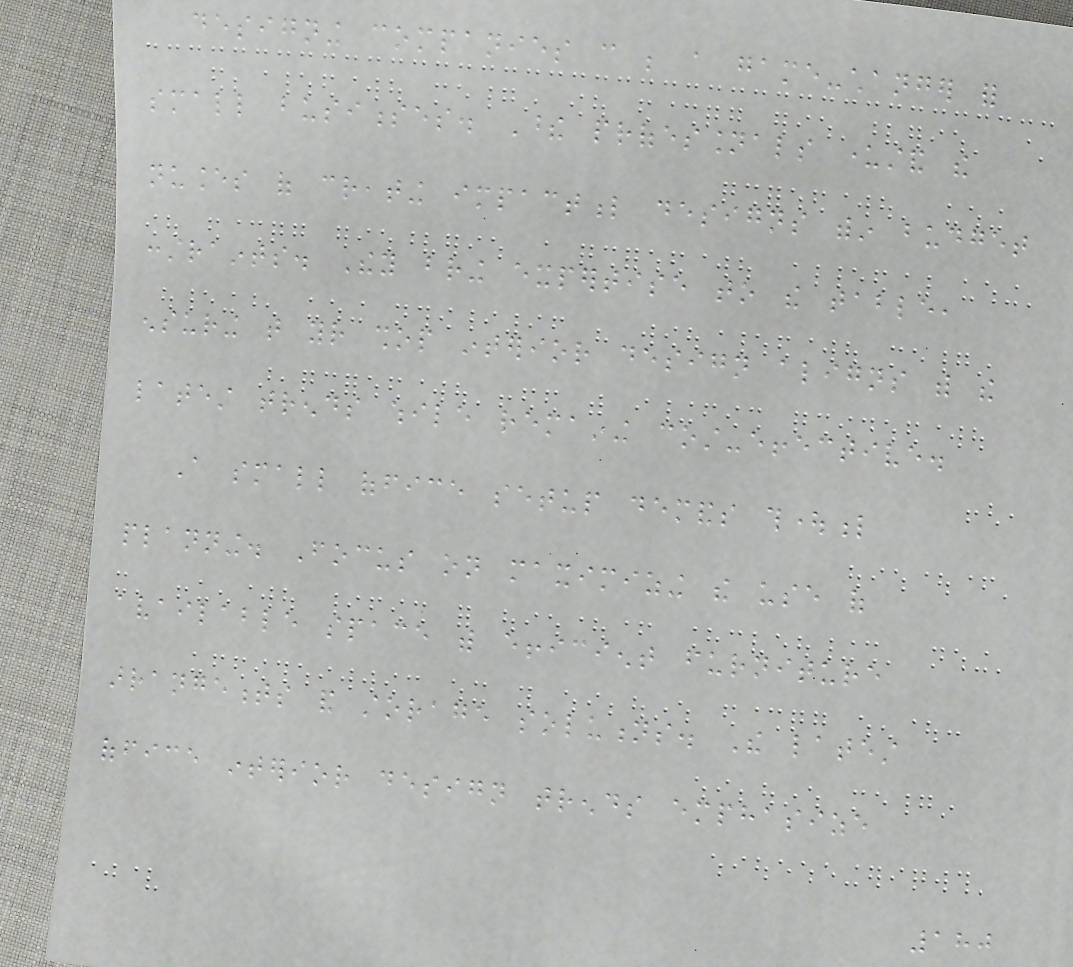designing companies can be a game-changer for
small businesses. These professionals understand the
nuances of creating impactful designs within budget
constraints. They bring expertise to the table,
ensuring that your shop interior design aligns with the
latest trends while remaining cost-effective.
A small office setup demands thoughtful
planning. Focus on maximizing the use of
available space with efficient furniture
arrangements and storage solutions. The latest
office interior design trends emphasize
180
